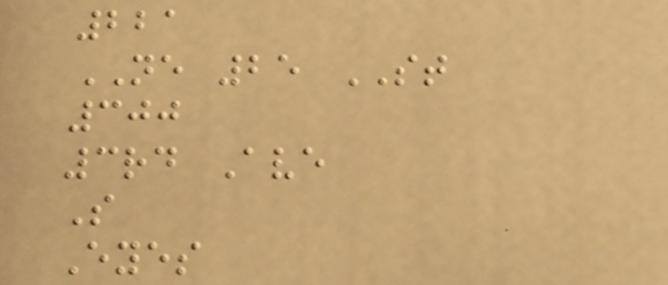221
NE 25 ST
300
3rd Ave
S
Eyes
